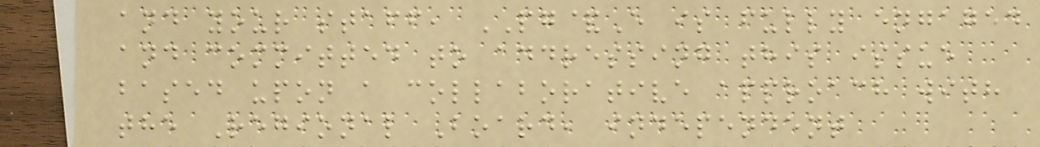and your staff, PG&E is fully engaged
and committed to addressing this issue
based upon a collaborative approach with
the Regional Board, independent
